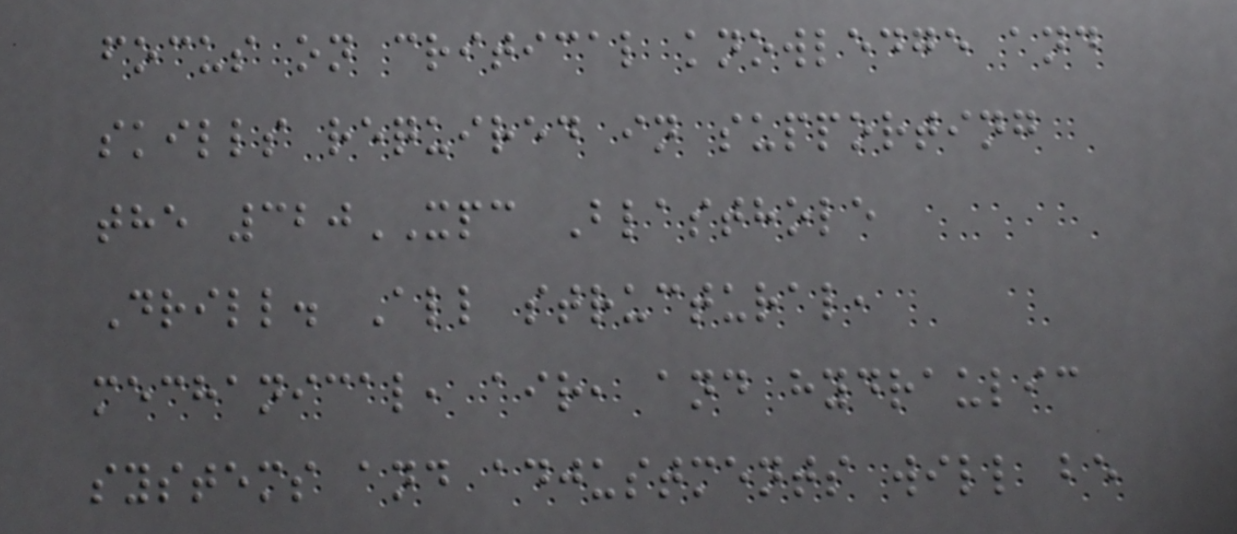focus on critical knowledge and
skills required in supporting
the 320XPC Blasthole
Drill. All structural,
mechanical, air, and hydraulic
systems and adjustments will be
